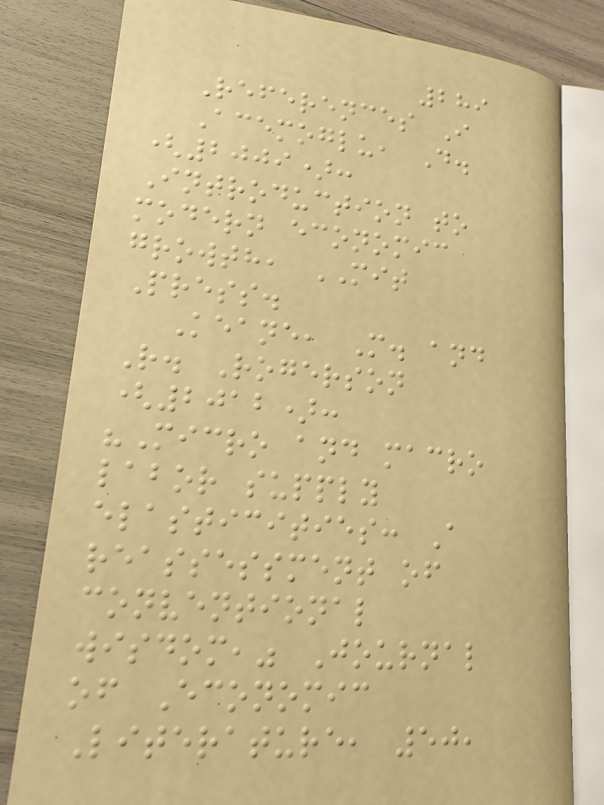289
References I
Acemoglu, D.
(2009):
Introduction to
modern economic
growth, MIT
Press.
Keane, M. and
R. Rogerson
(2012):
"Micro and macro
labor supply
elasticities: A
reassessment of
conventional
wisdom," Journal
of Economic
Literature, 50,
